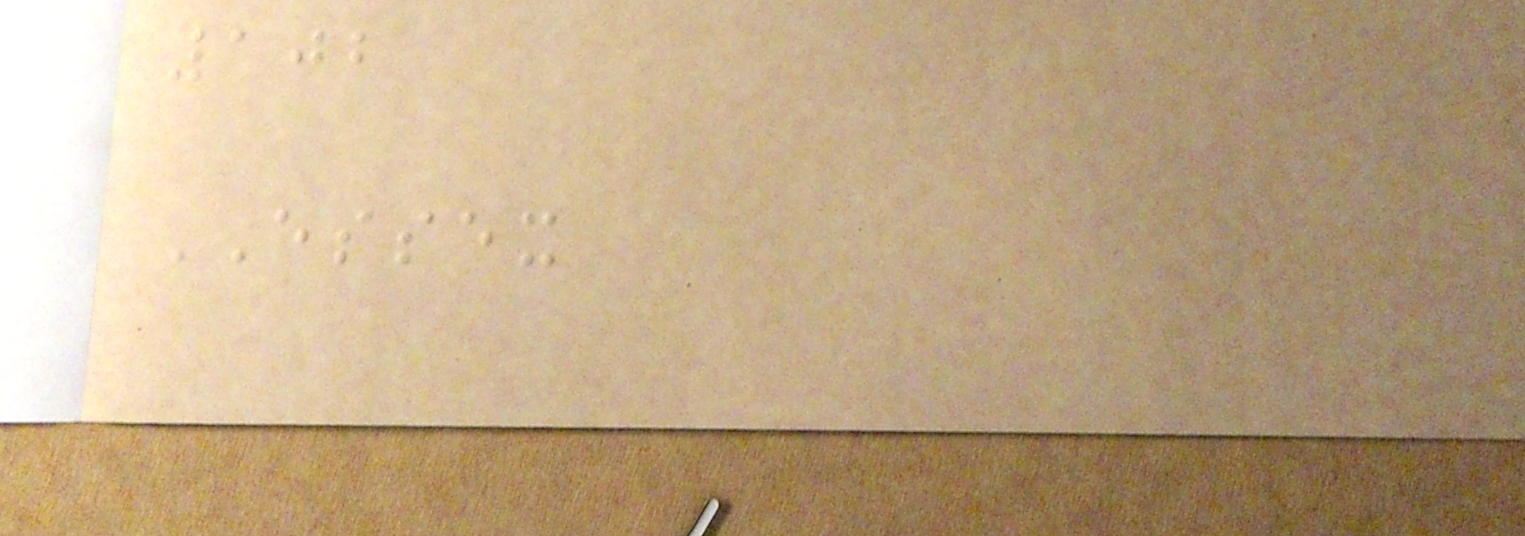102
ESSEX
